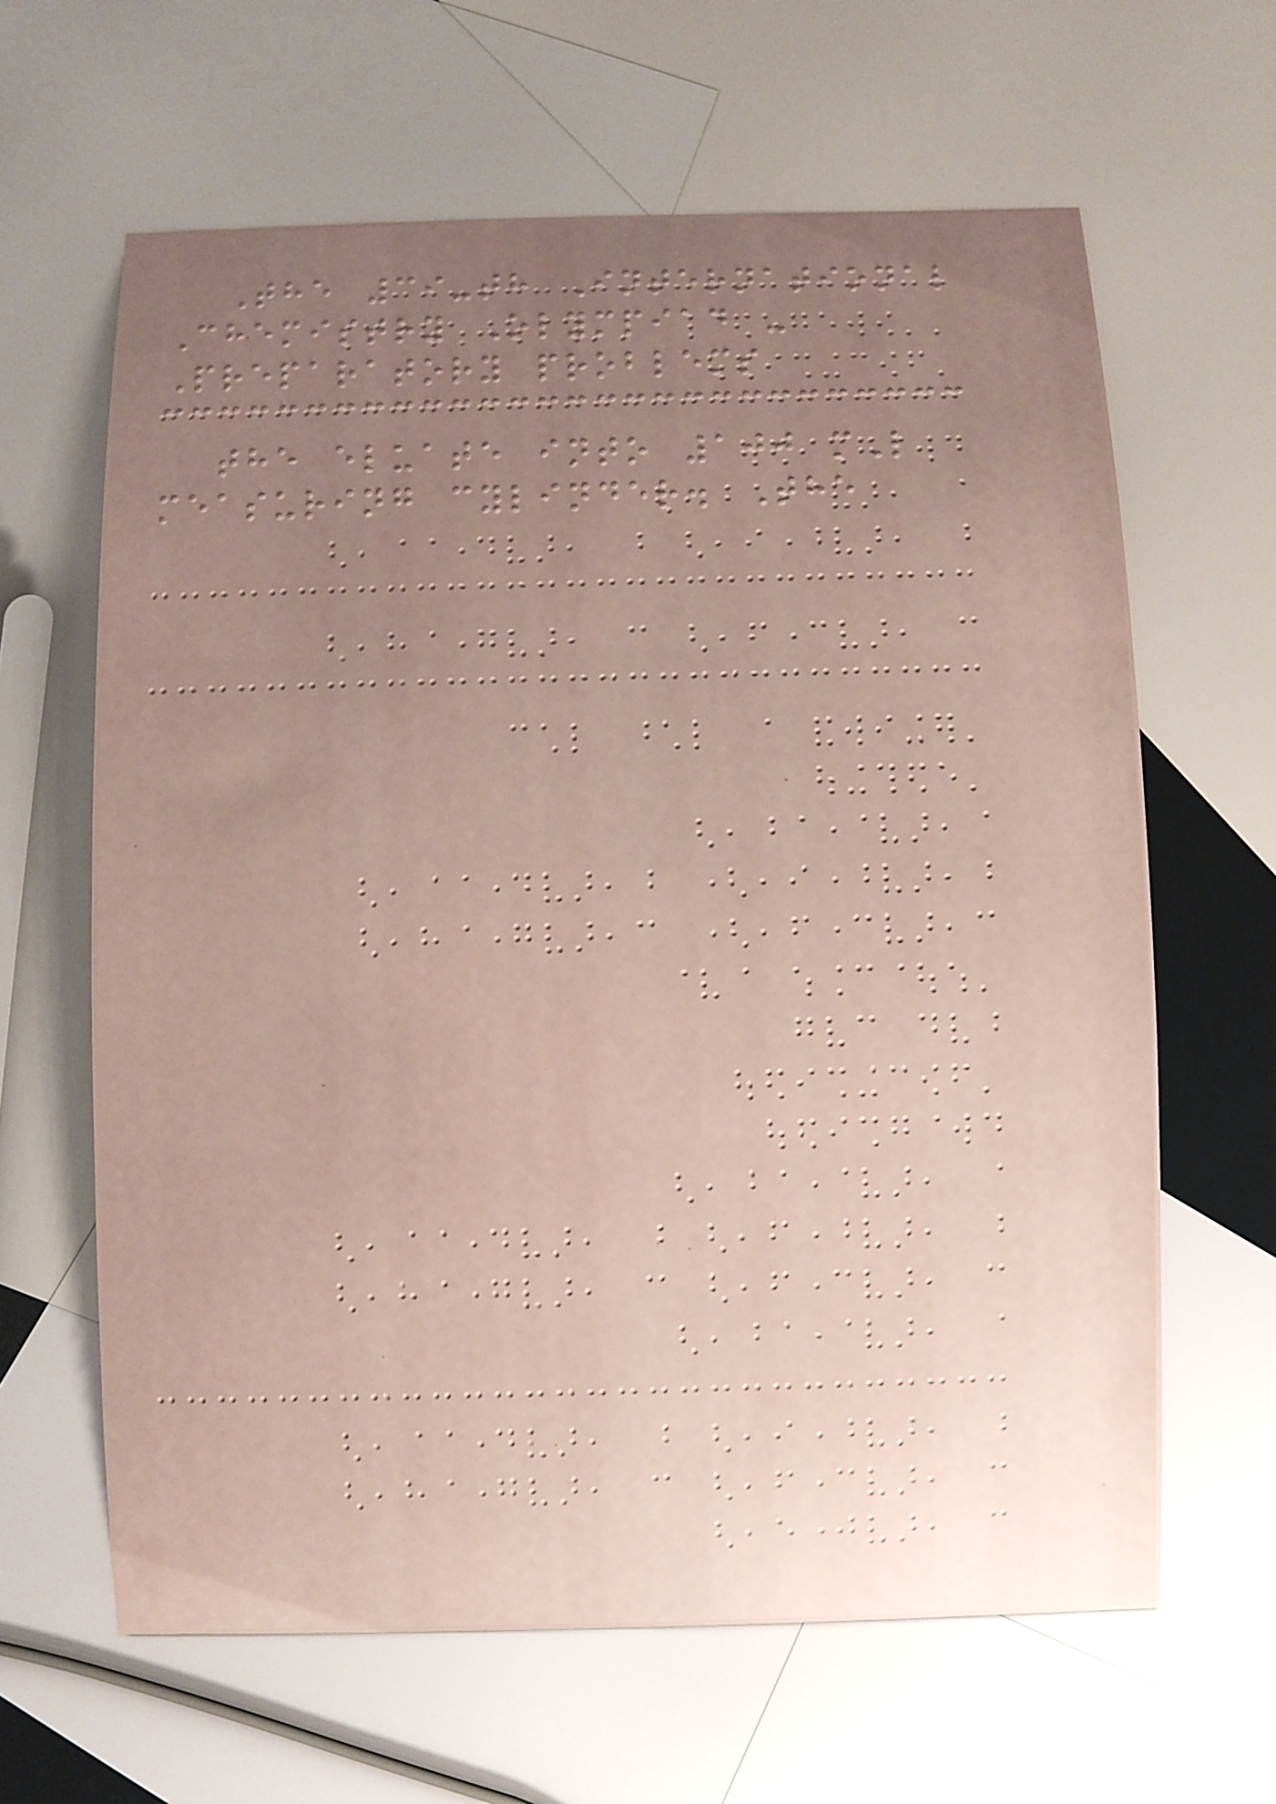The 39-th International
Chemistry Olympiad -
Preparatory problems
the eluate into 100 mL
measuring cylinder. The
